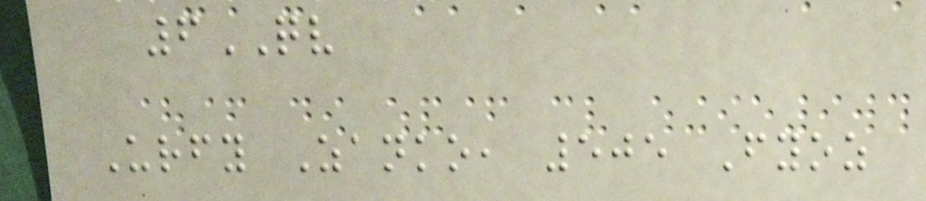6QV
Urfy Zanko, 505 Fyoz
